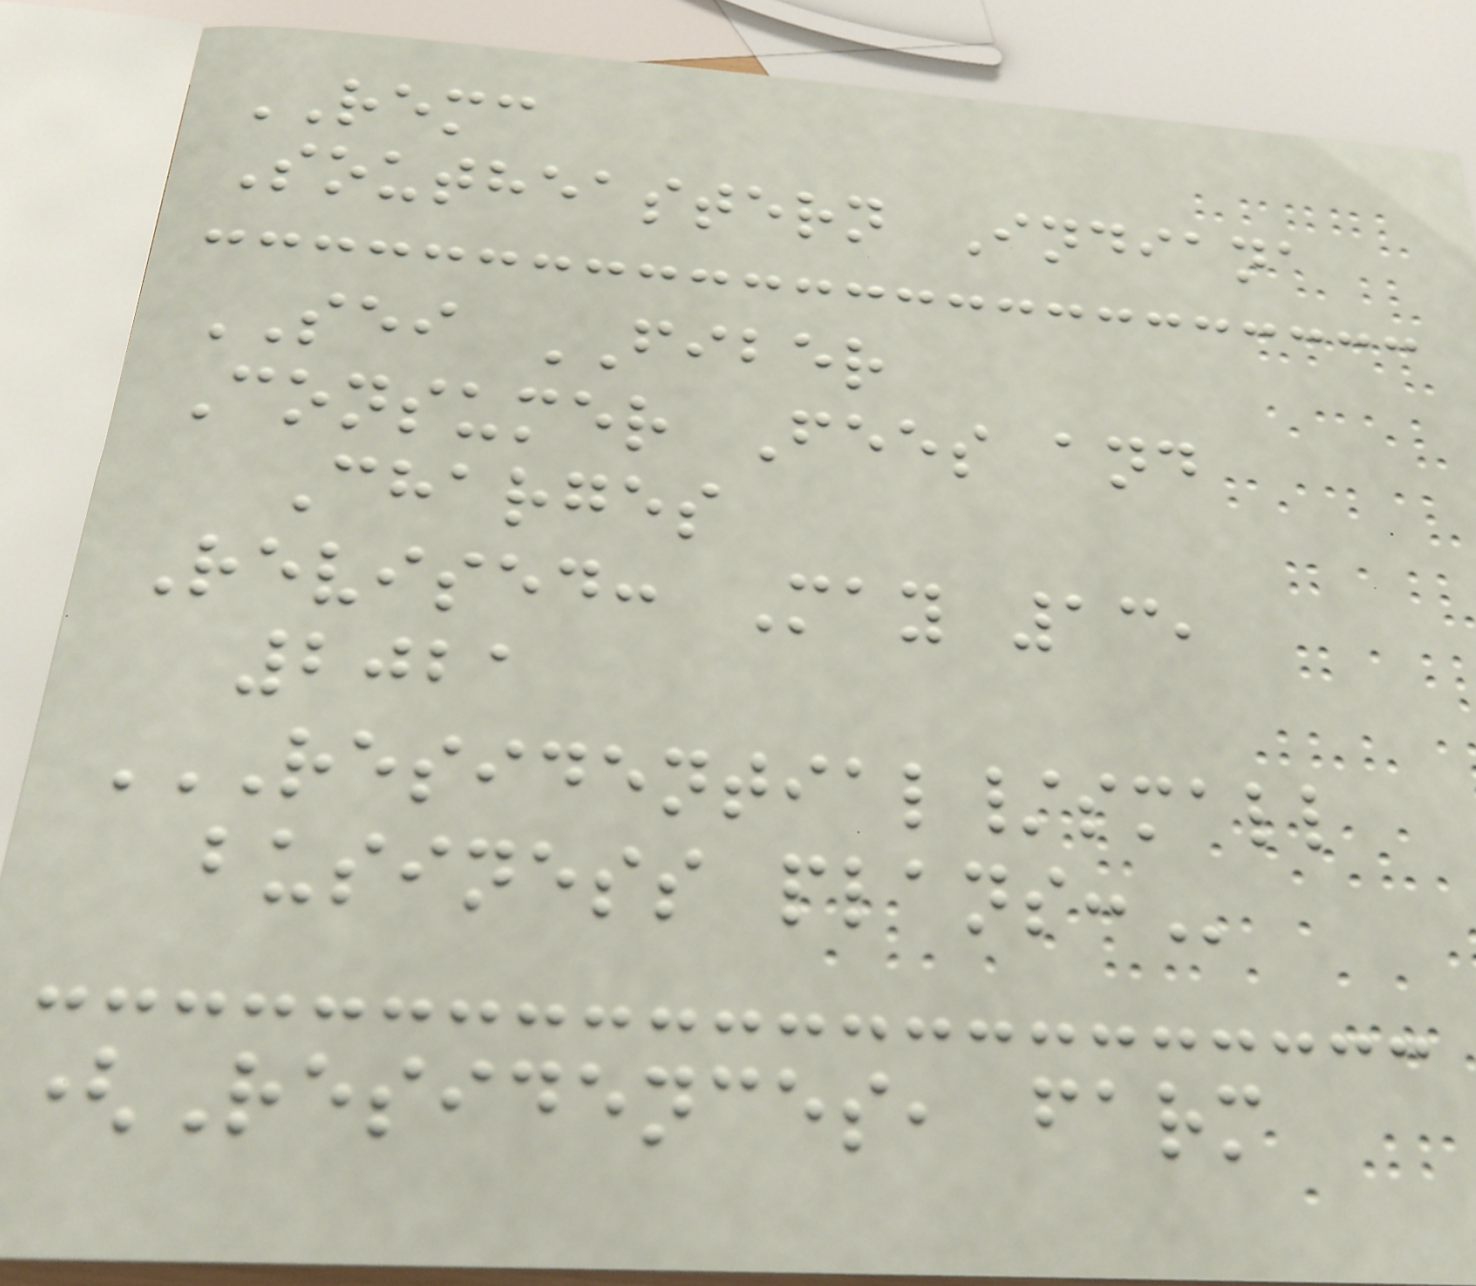REMC
Southeastern Indiana
SEI FIBER
Consumer Fees and
Charges
Revised: May 13,
2021
RESIDENTIAL/SMALL
BUSINESS PLANS:
(Residences, farm
